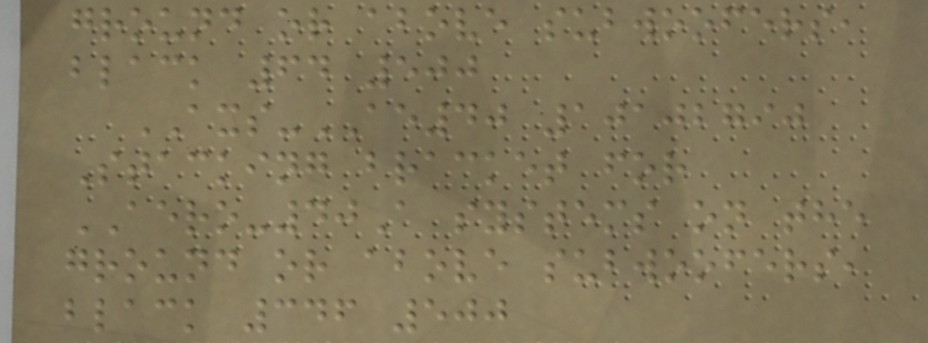ground or above subwoofers,
black 64 500
AXS-AE40 10102790
Stacking bracket for
AERO-40A systems on the
ground or above subwoofers,
black 346 500
